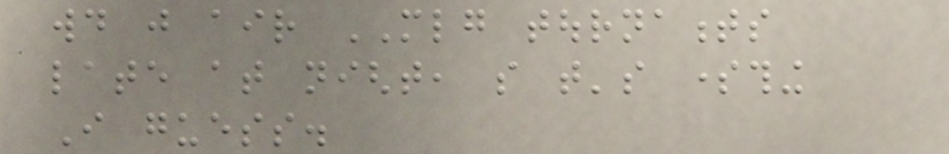would just air MLG tournaments
late at night, so that's something
I guess.
